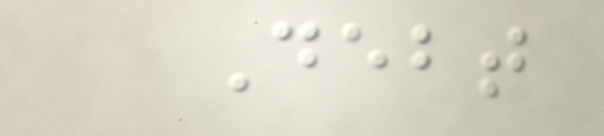Debt
